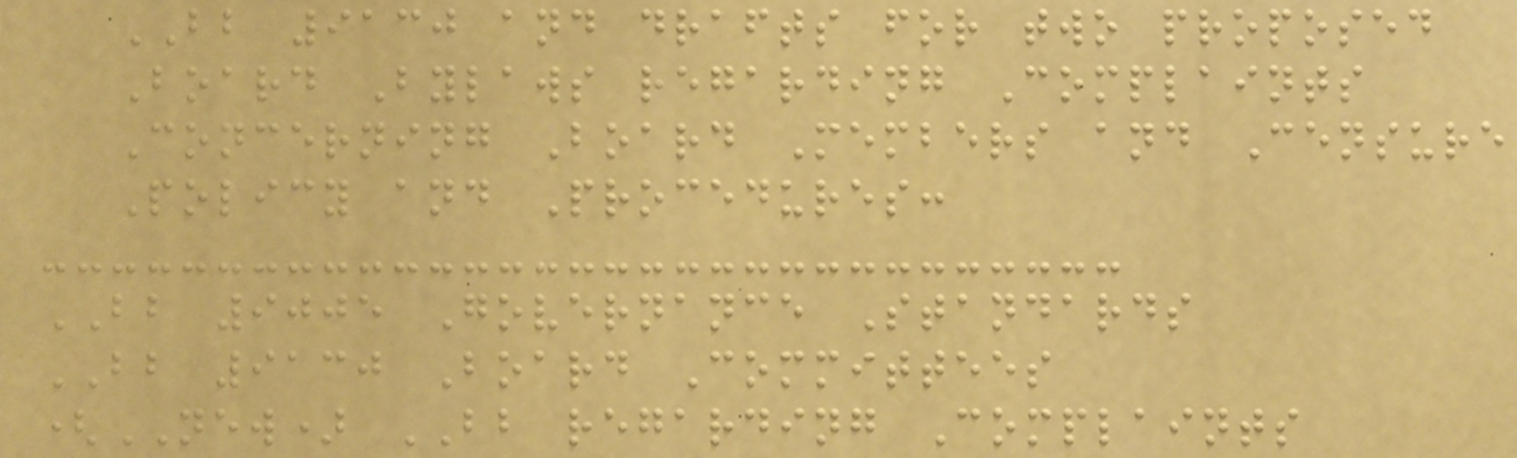BB 9130 and drafts for two proposed
Board Bylaws regarding Complaints
Concerning Board Members and Censure
Policy and Procedures:
BB 9005 Governance Standards
BB 9130 Board Committees
(NEW) BB regarding Complaints
